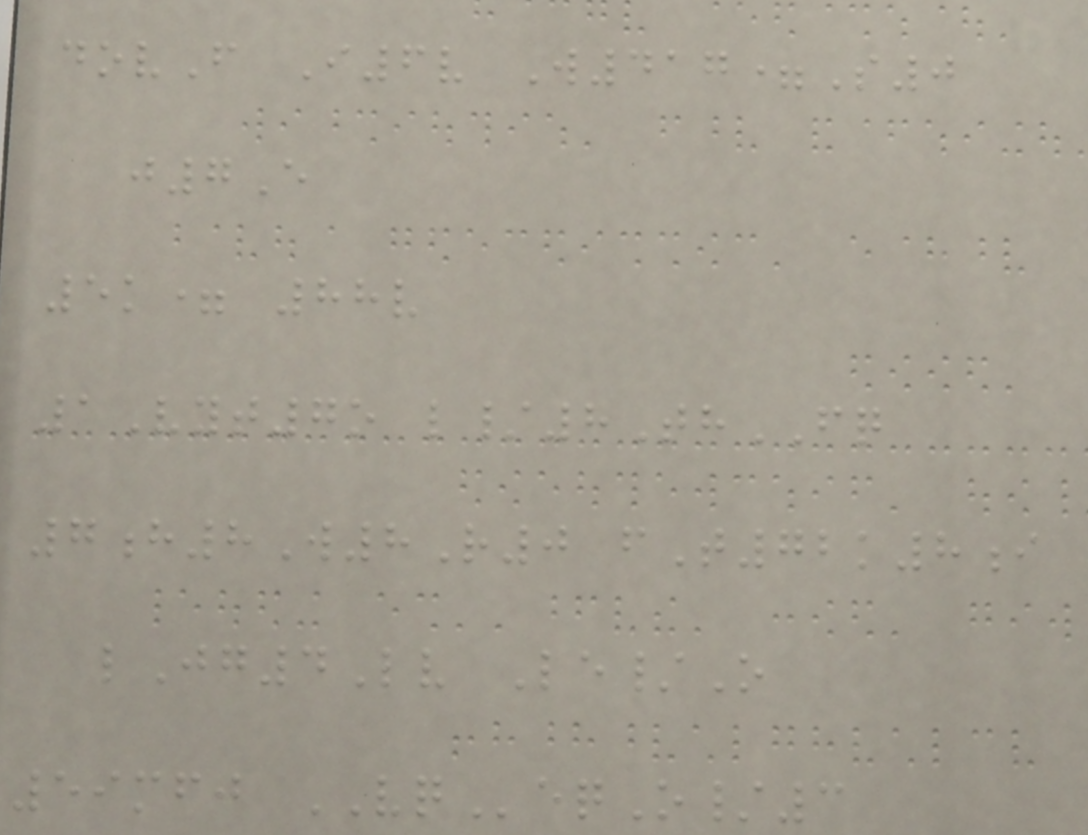dovF I6v W417=S0
j7E
5k= 88v
1Vyt7o l/8ThFQ
7h8W8R0 fT72k8i
lJg4Lv Le/O
59mfj VQeqO/3
